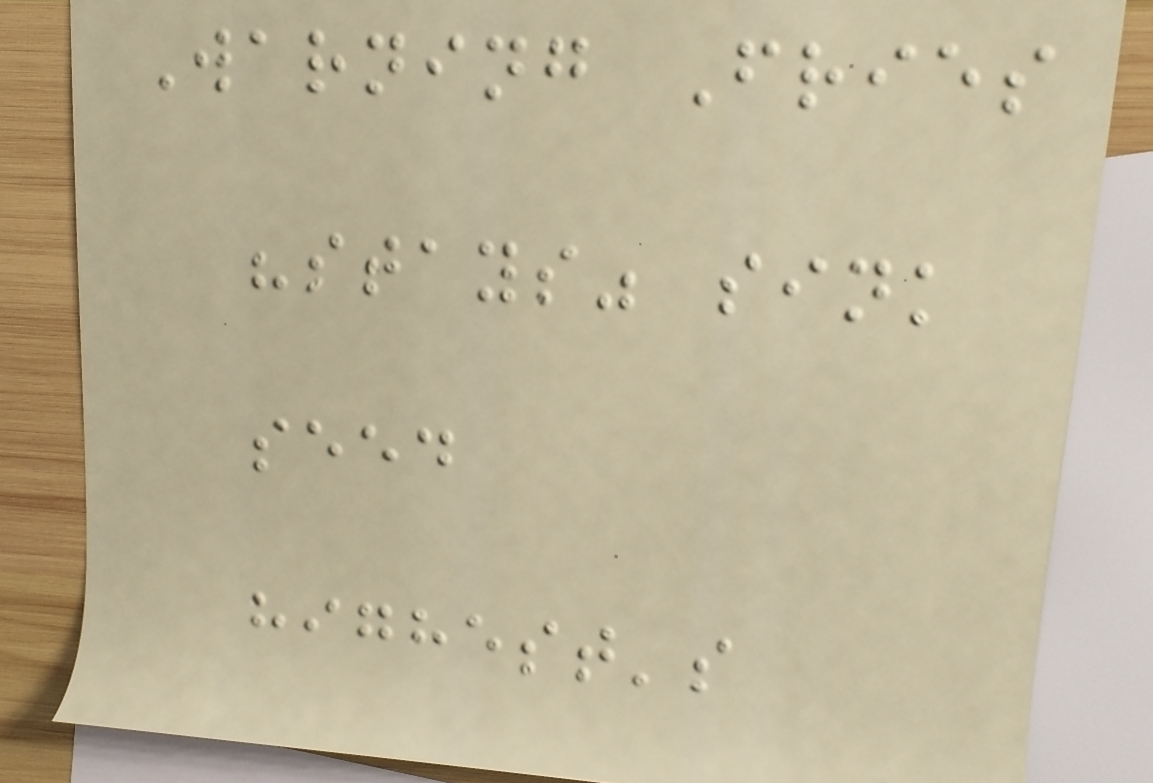Warning Fries
"stays" sink
seed
highest's
